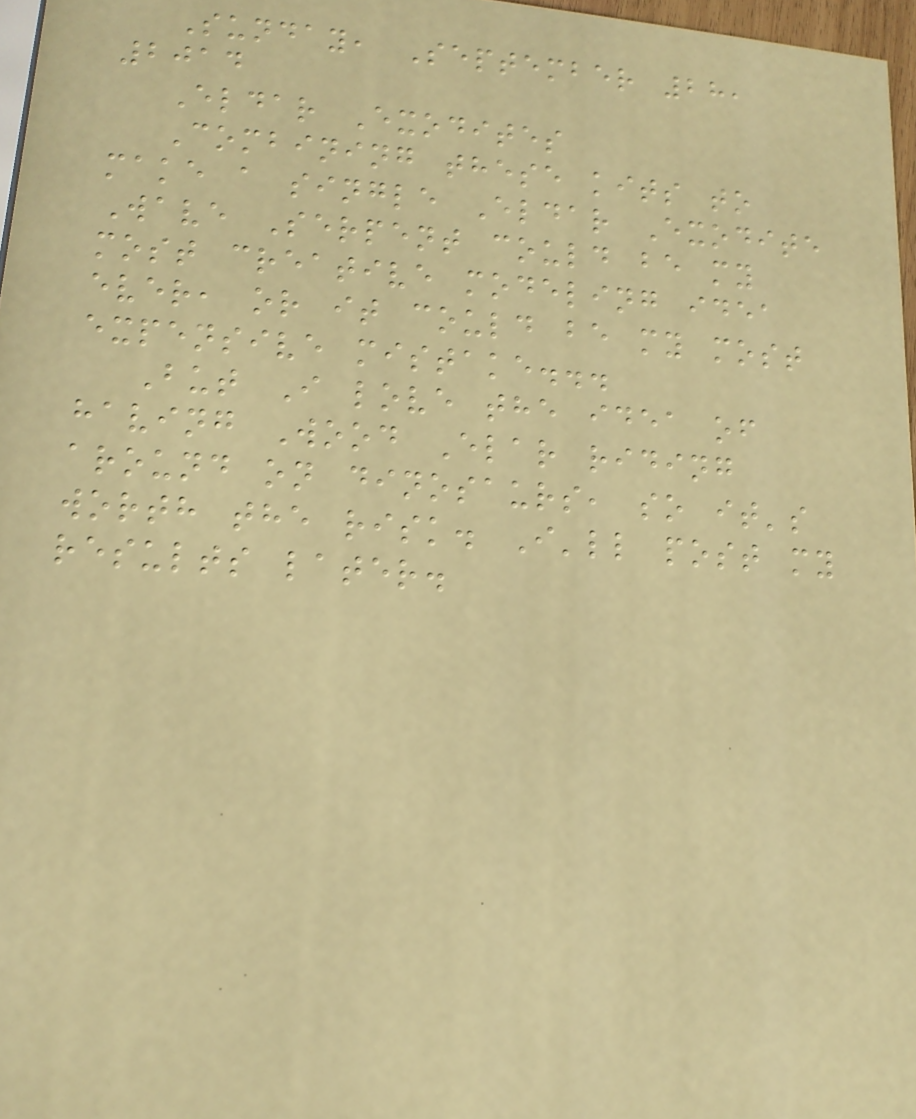Sunday, September 28,
2014
Eldar Exodites
Combining these kits to
make a single Eldar Exodite
Wave Serpent could be my
most creative modeling idea
ever, or it could be my most
expensive mistake...
But I love the idea of
having Wood Elar riding
around on dinosaurs, so it's
worth the risk. I'll post my
results later.
